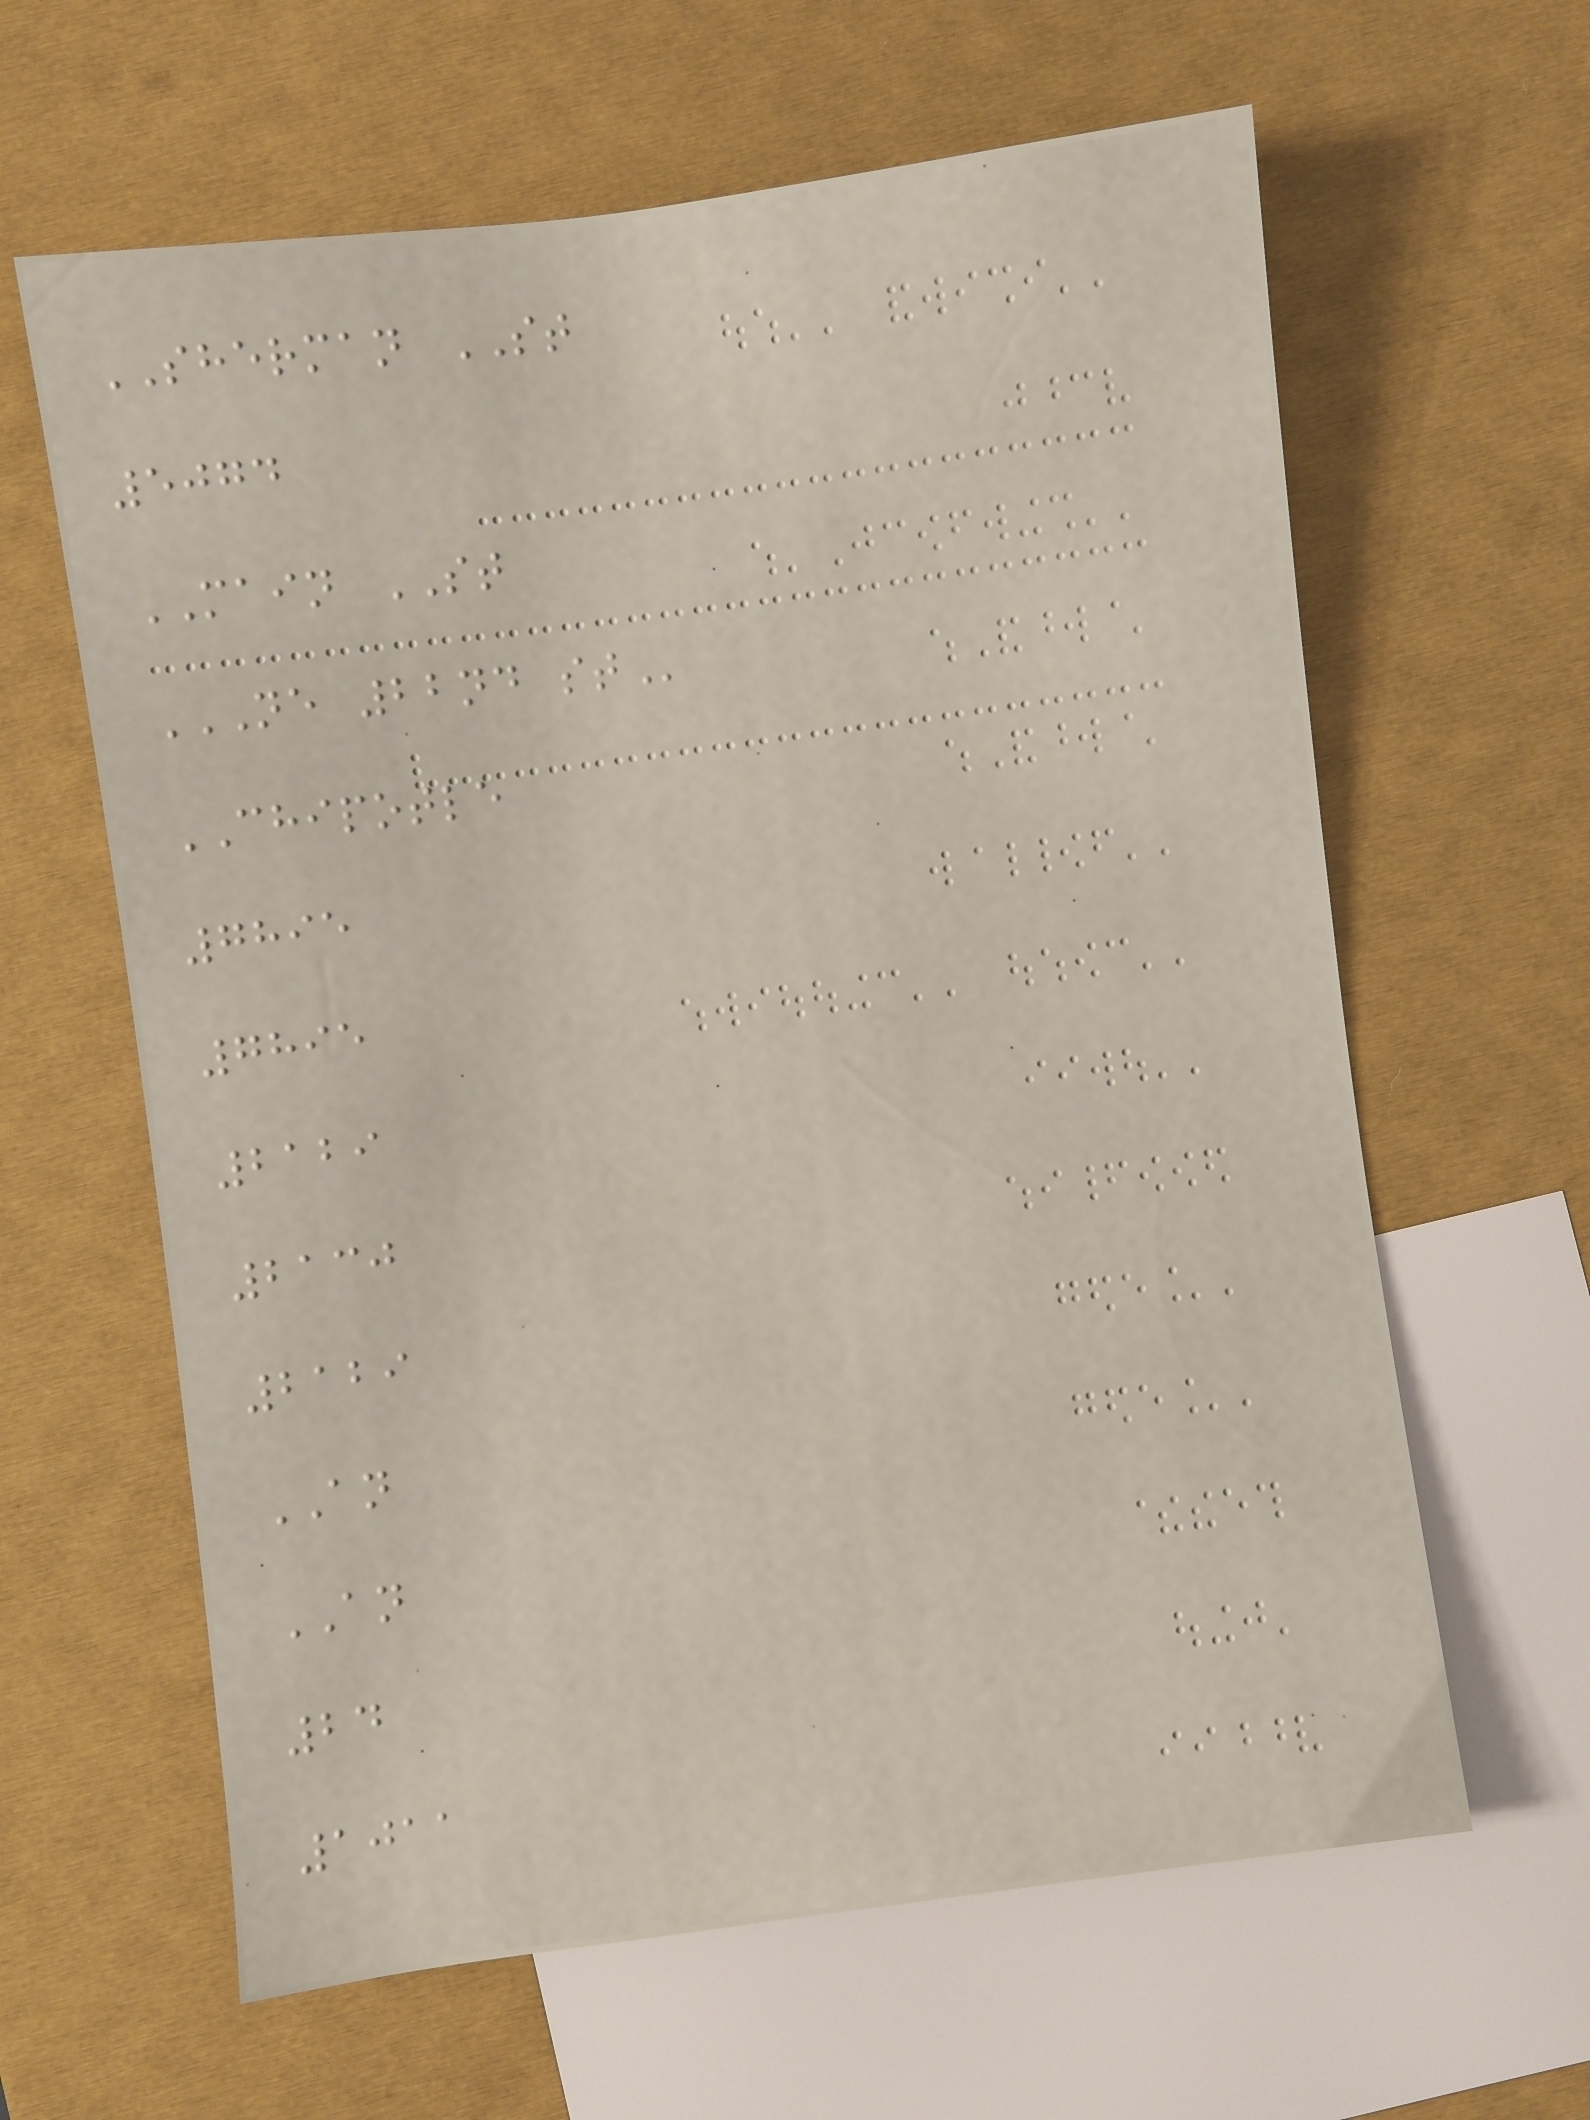SHERMAN ST
5074
MAIN ST
NE 22ND ST
CHIPOTLE
7895
7895
2129
2130
2129
AN
AN
24
1011
